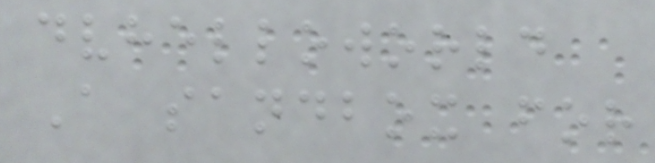dvhelloworld
A sandbox for
